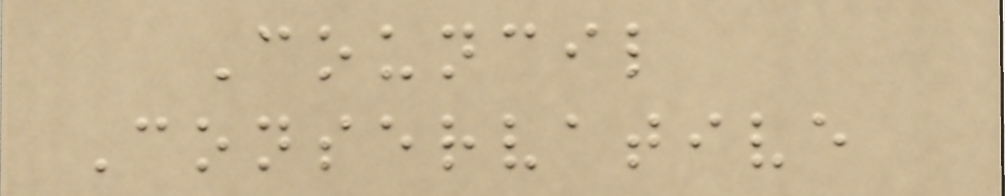Council
Conservative
